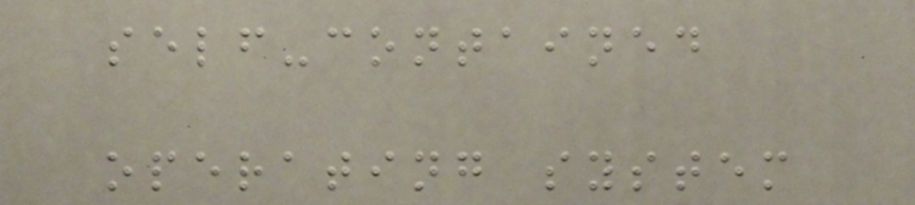self-contained
operating system
